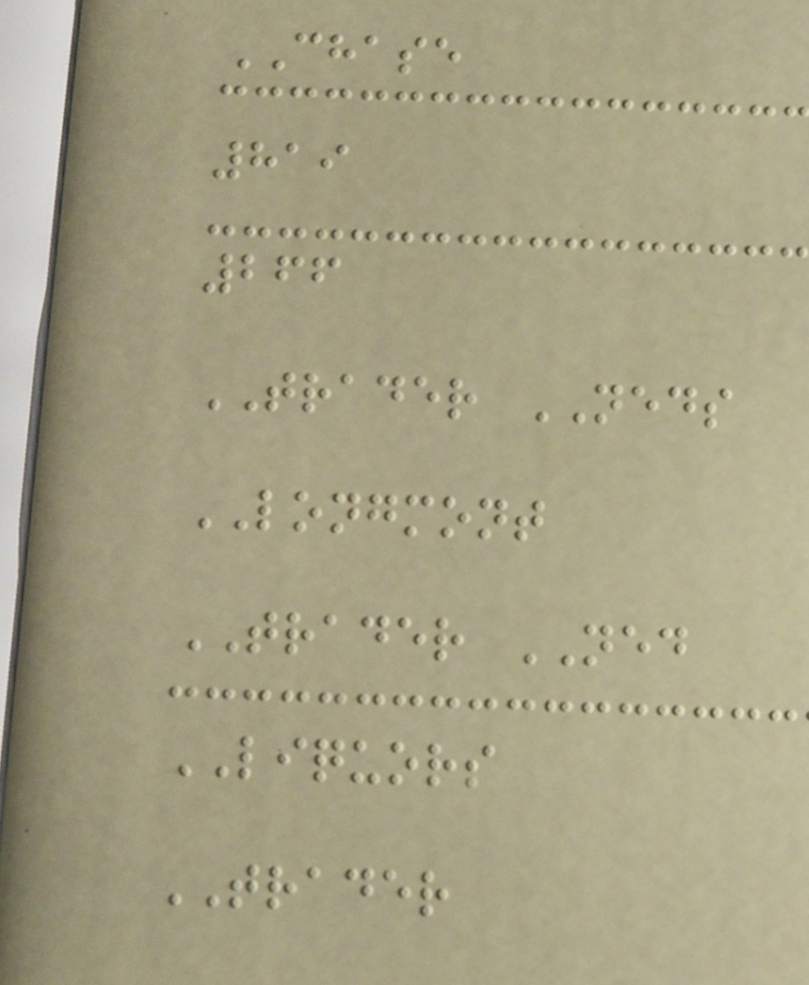CHASE
819
266
TRADER NEDS
LONGMONT
TRADER NED
LIQUORS
TRADER
